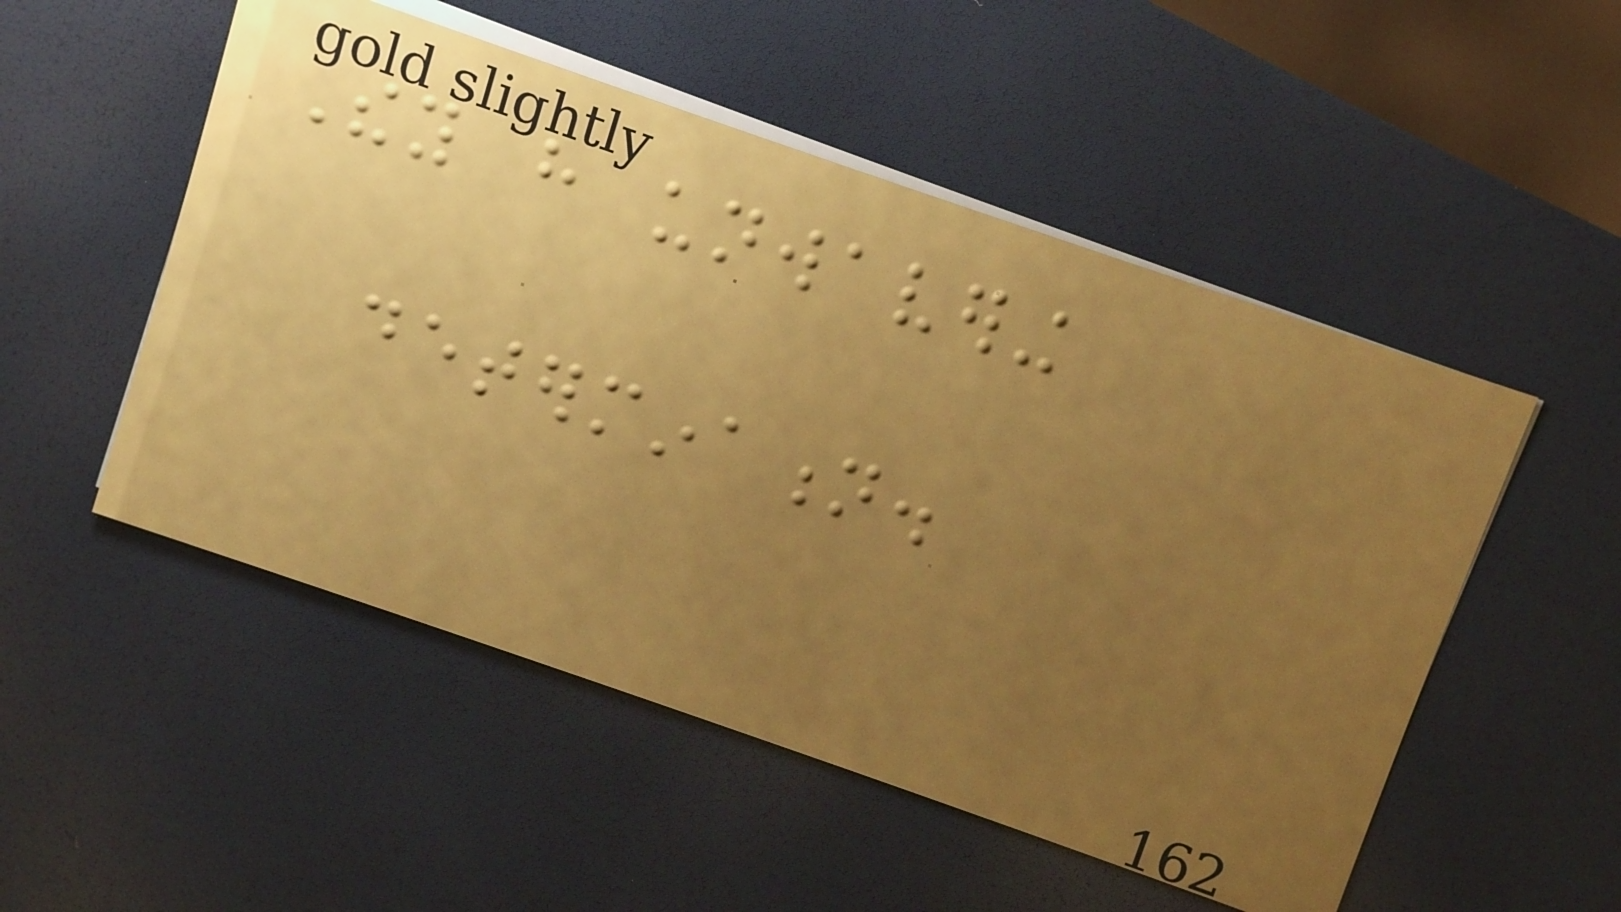They have unwavering
determination.
